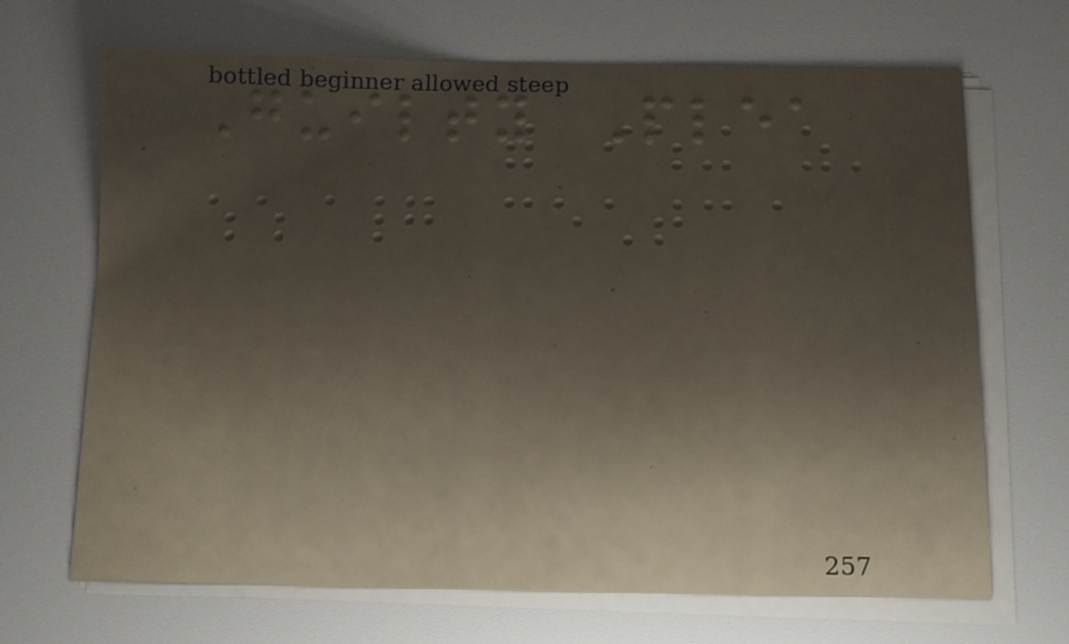Guilty Plea
